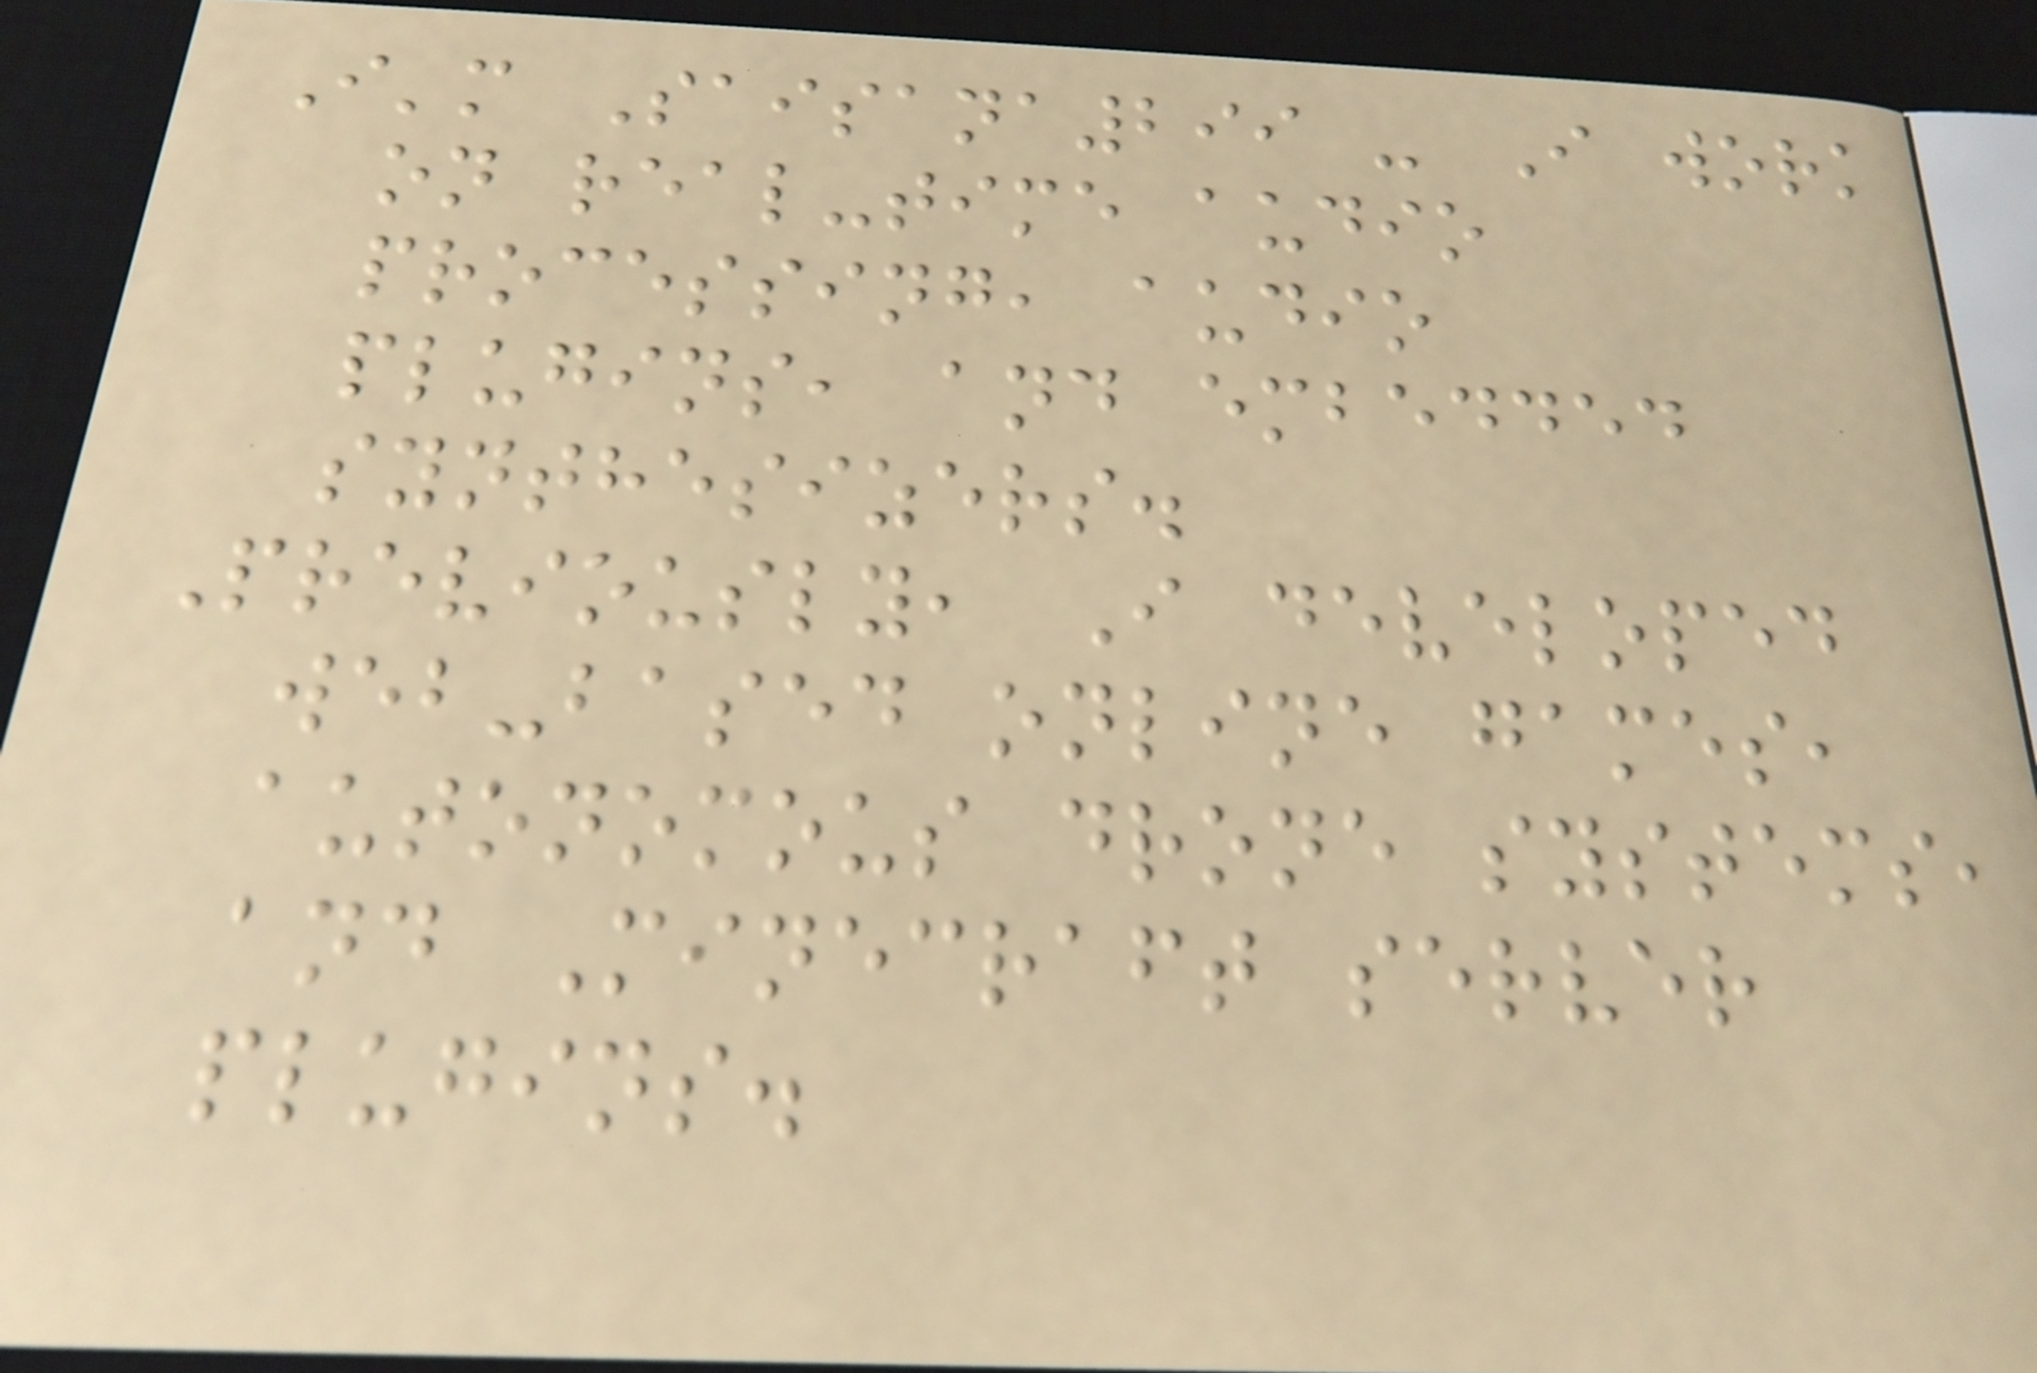I'm Saisana299 - I work
on real-time audio
processing, audio
plugins, and embedded
synthesizers.
Previously, I developed
web-based online games,
autonomous drone systems,
and Minecraft server
plugins.
